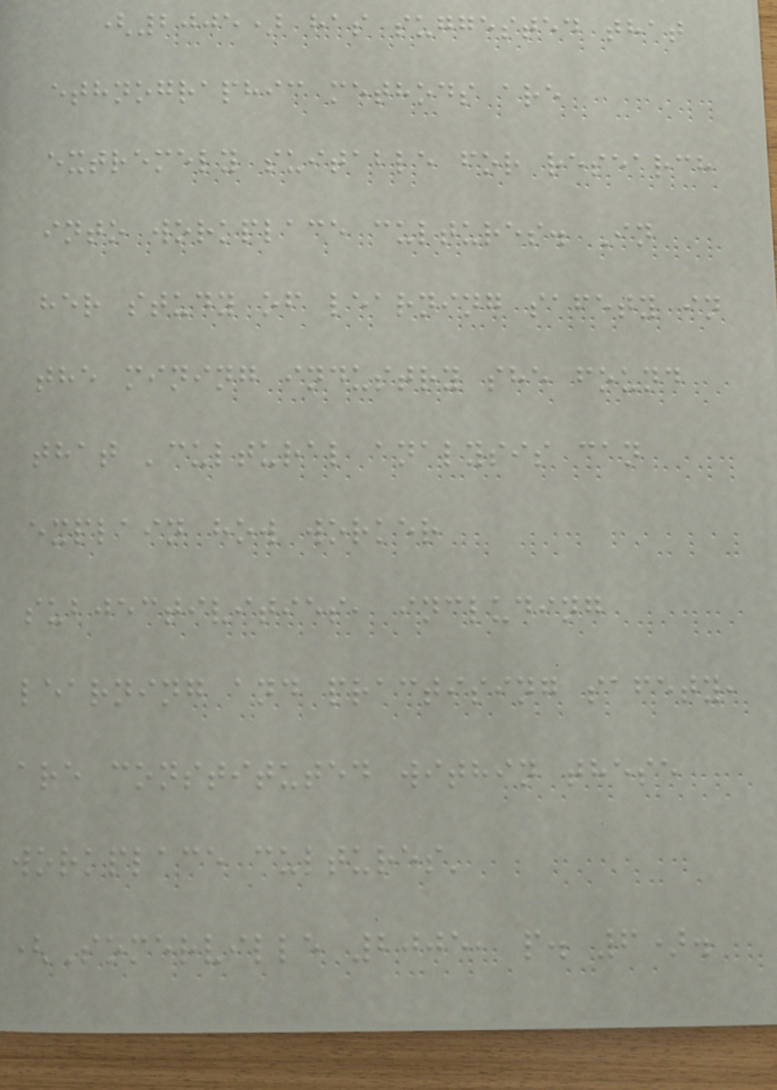(2005) has suggested that
ethnographic methods are
extremely suitable for research
into workplace cultures. In
her study of learning safety in
the mining industry she found
that 'cultural analysis can
explain how worker
subjectivities, including
learning and practising safety,
are constituted within these
workplace cultures'
(Somerville 2005, p. 6).
